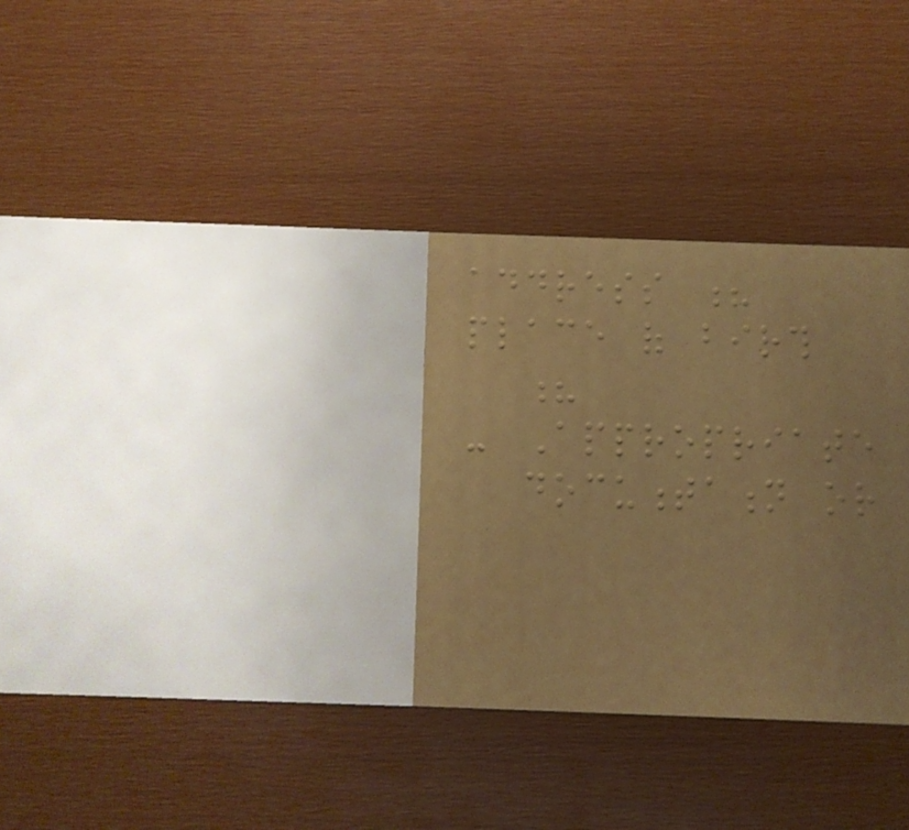address ?
place of birth
?
- Appropriate
documentation or
